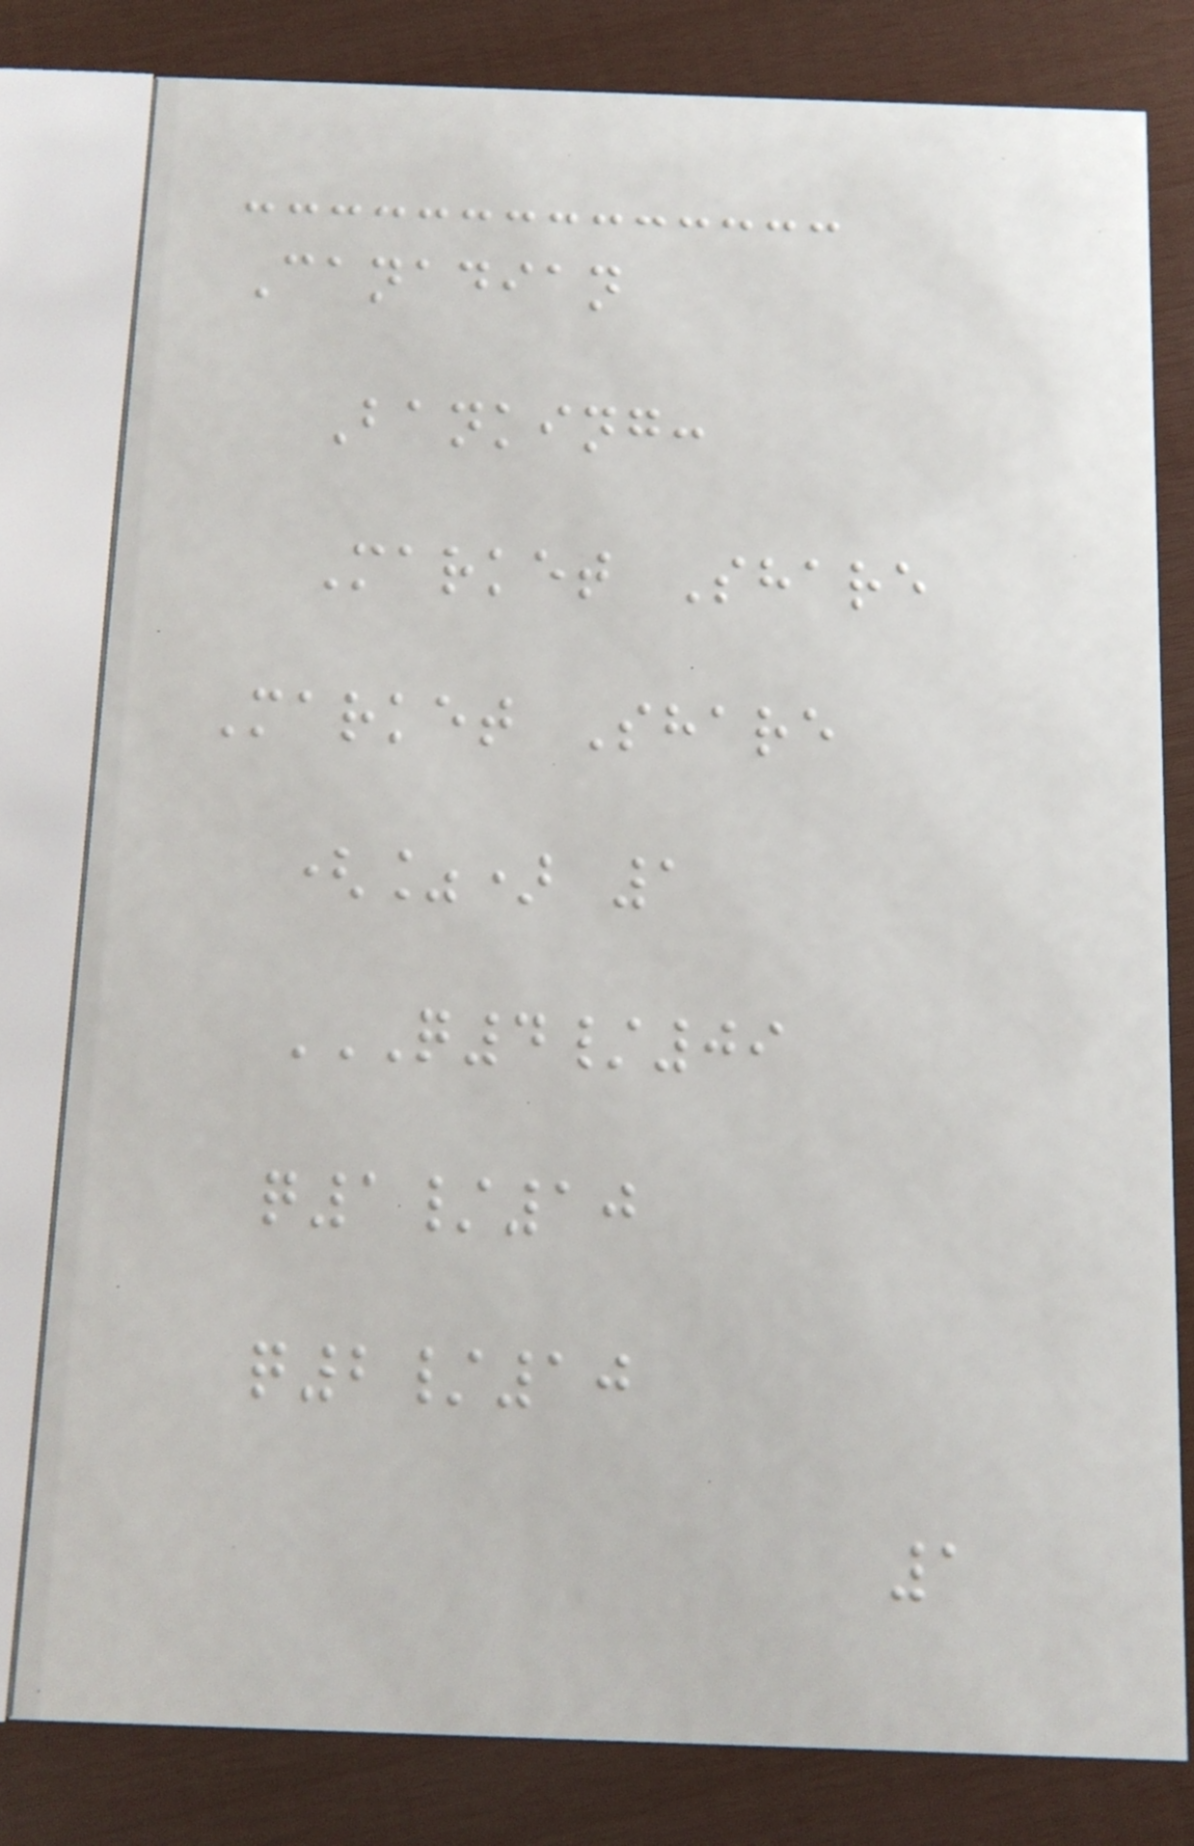Canadian
Banking:
Market Share
Market Share
(%) 1
Q4/09
Q1/10
Q2/10
1
